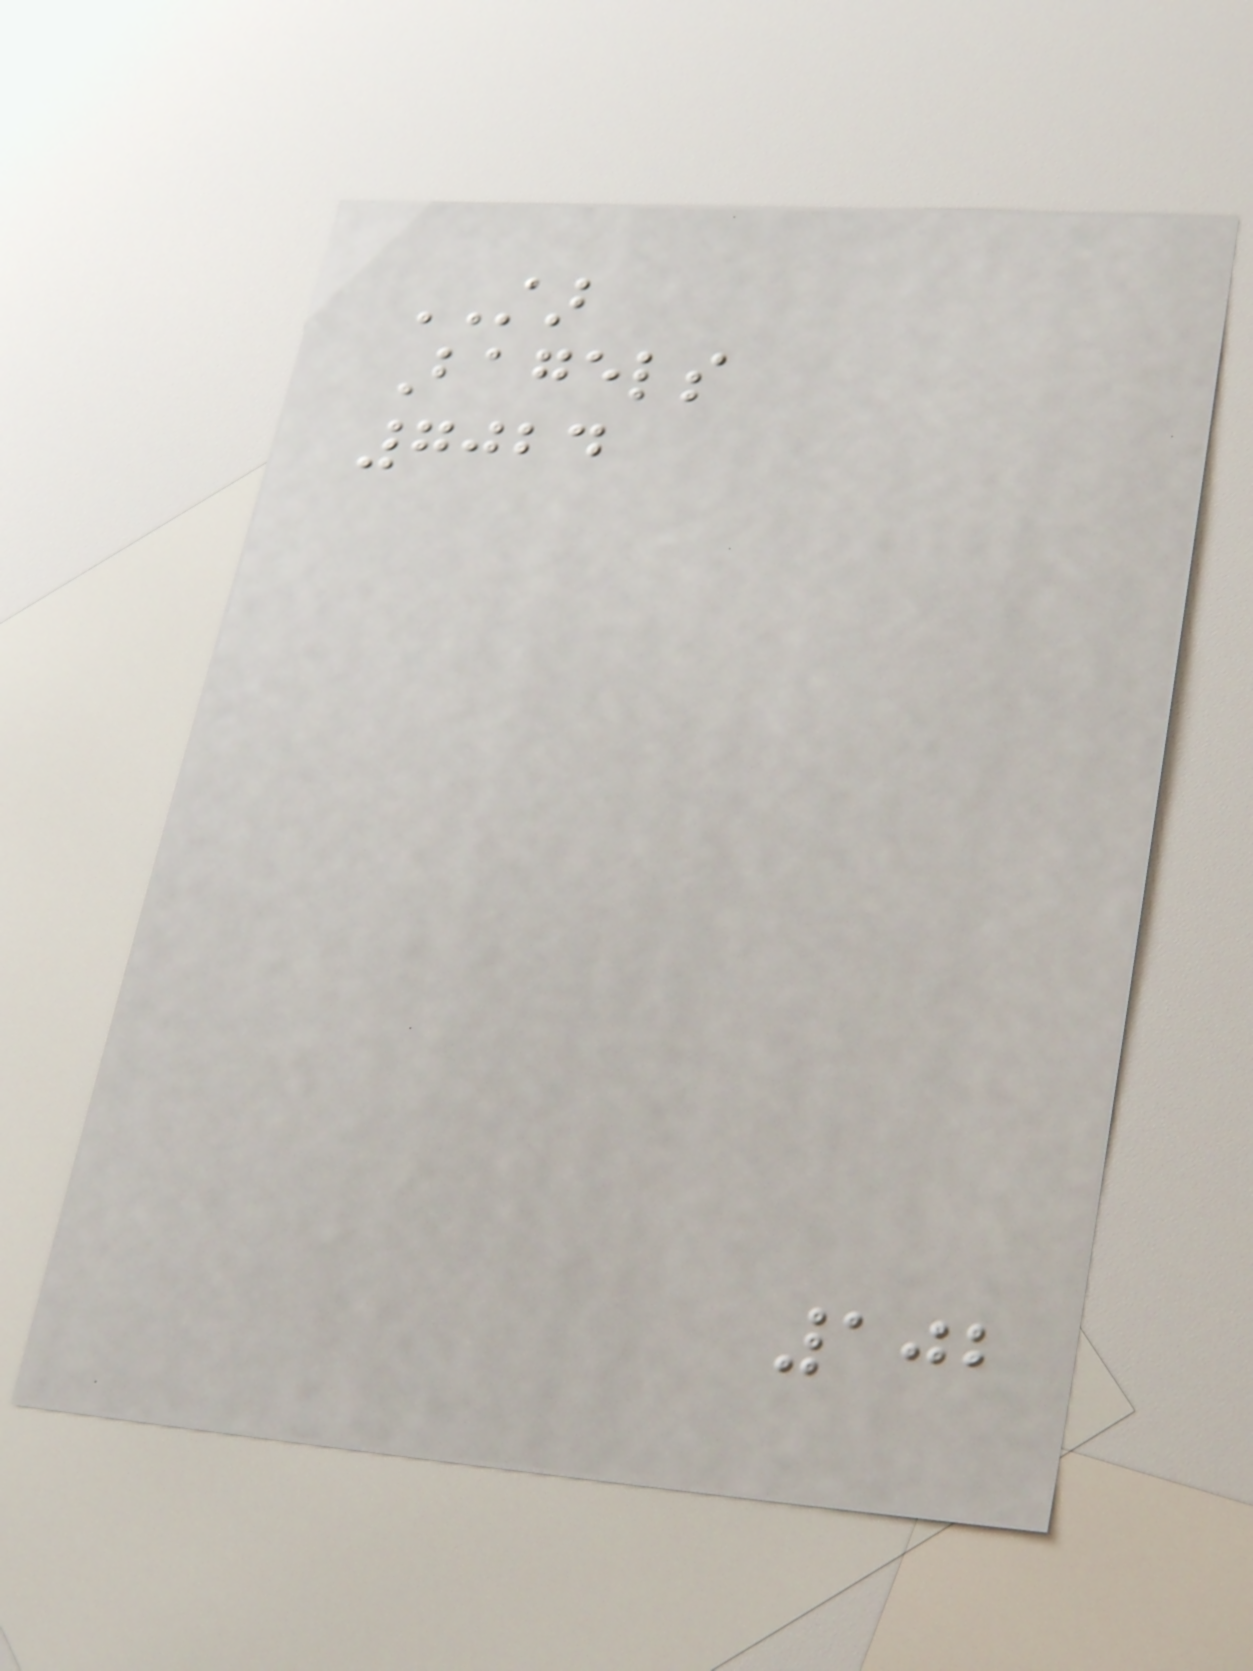STAR
Bagels
7024
102
